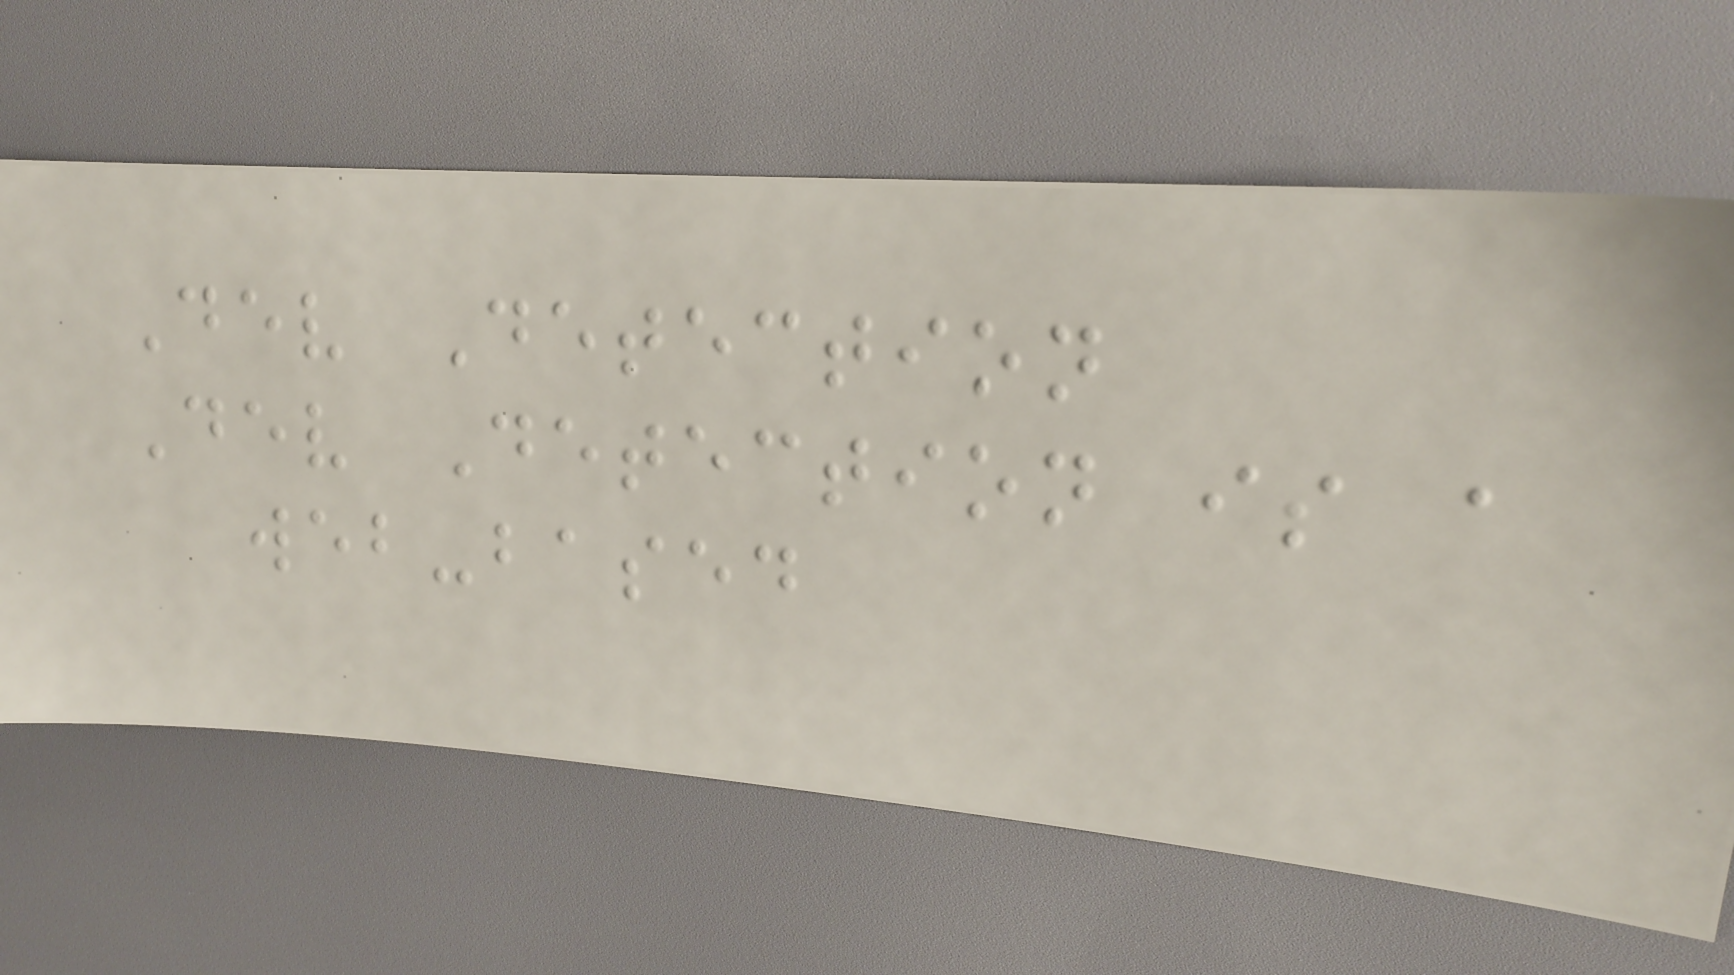Dev Detection
Dev Detection is a
web-based
